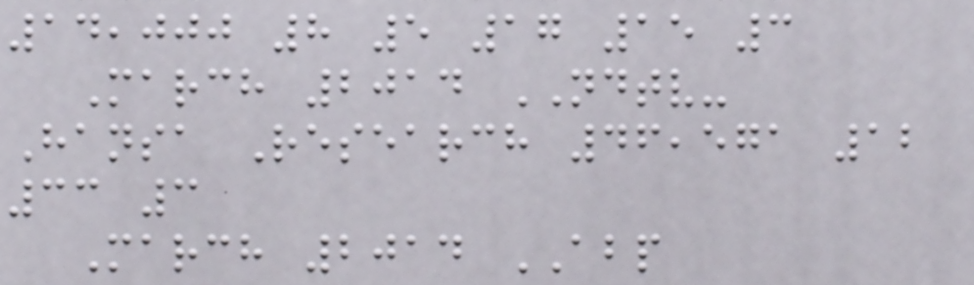14,000 8 5 17 15 3
March 2014 NDTV-
Hansa Research 46,571 12
33 3
March 2014 ABP
